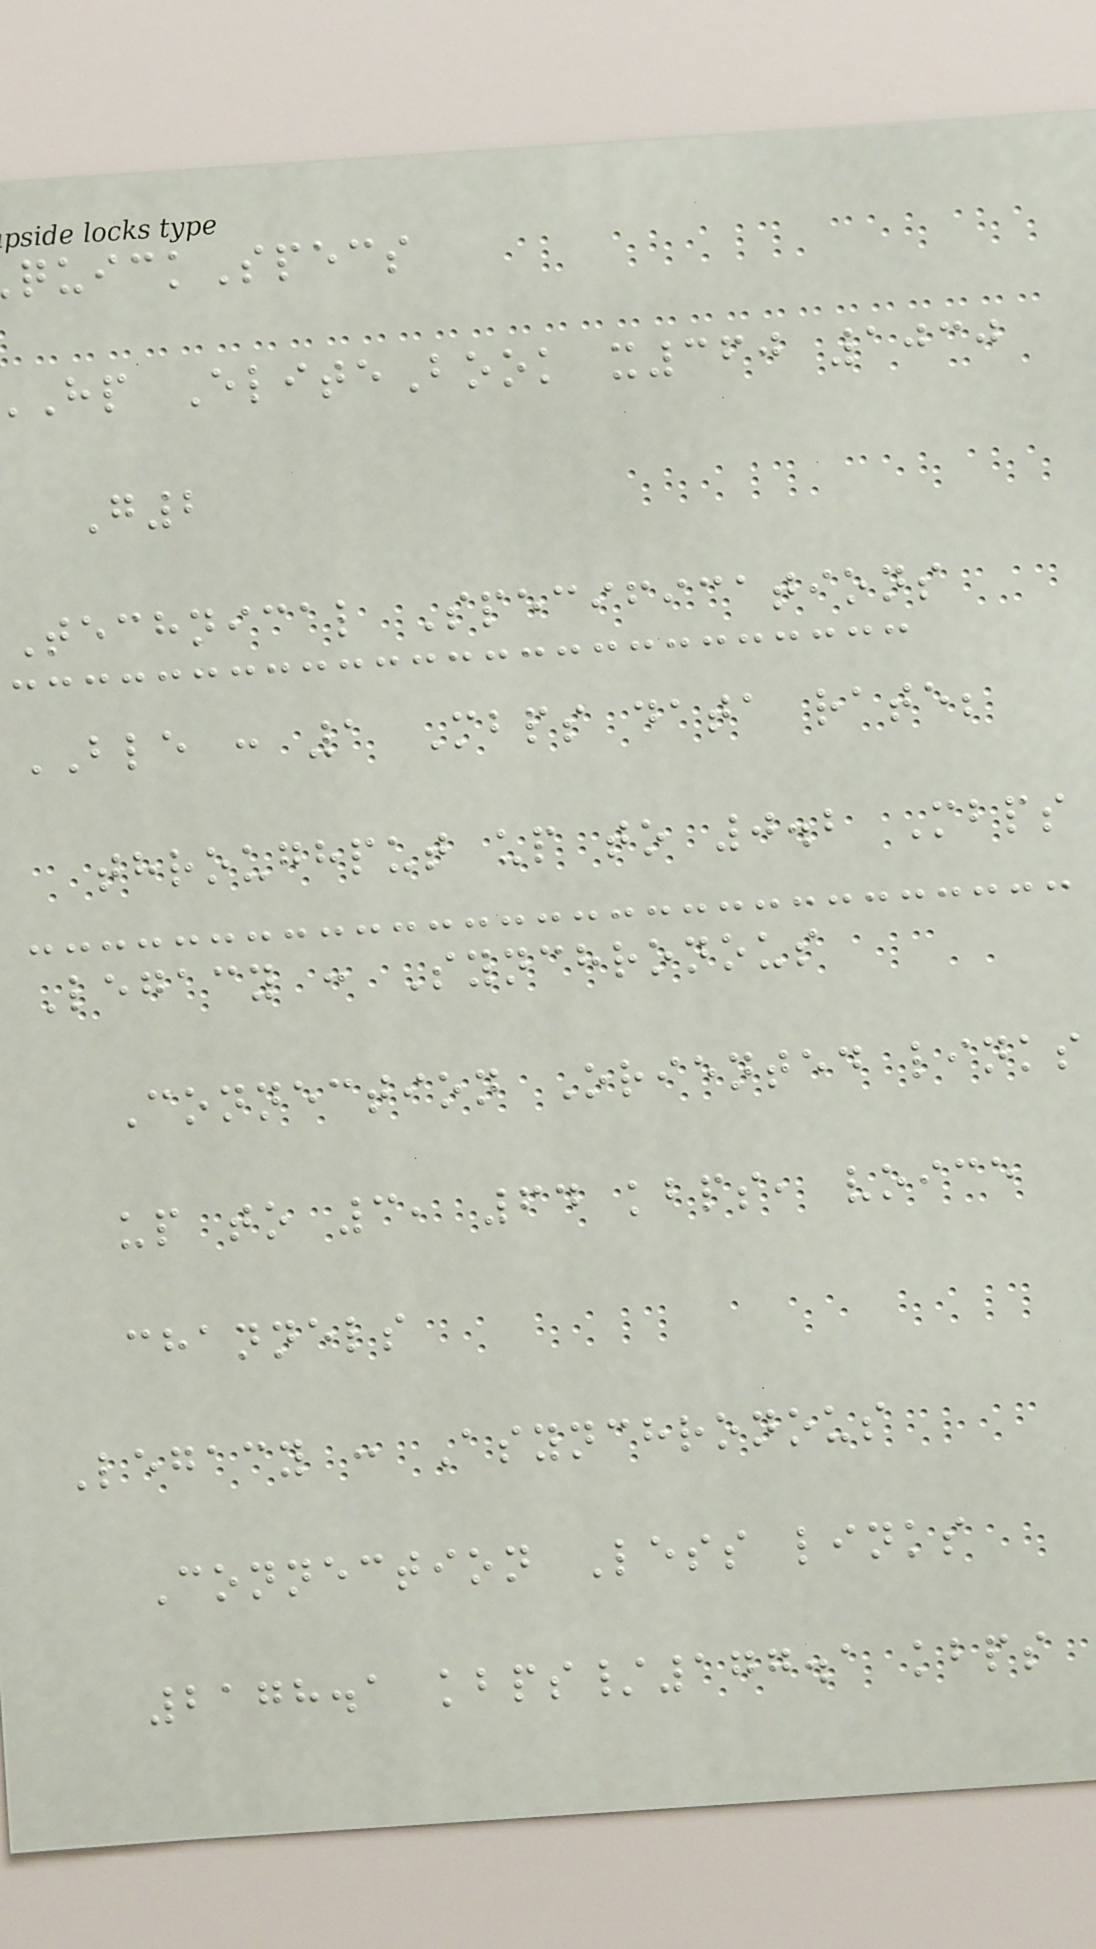uickSpecs
hp EliteBook x360 1030
G2
Technical Specifications
BLE : 1 Mbps data rate;
throughput up to 0.2 Mbps
Legacy : Synchronous
Connection Oriented links
up to 3, 64 kbps, voice
channels
Legacy : Asynchronous
Connection Less links
2178.1 kbps/177.1 kbps
